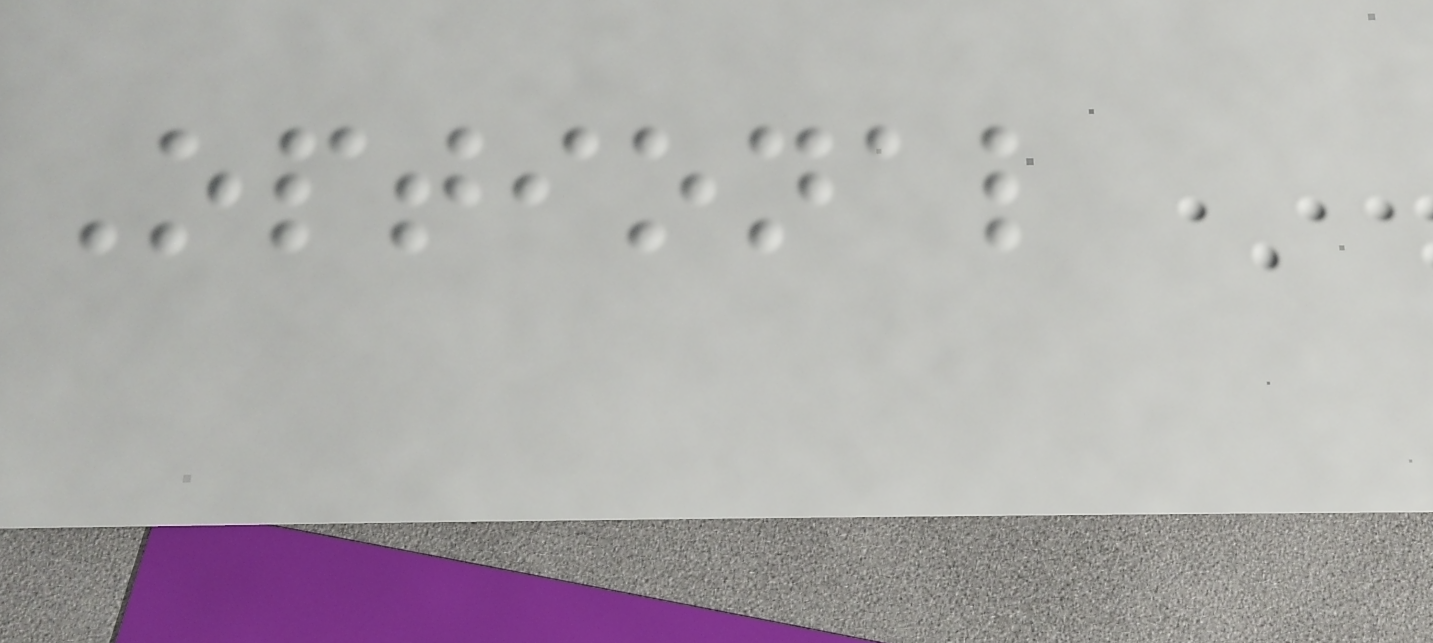Optional
